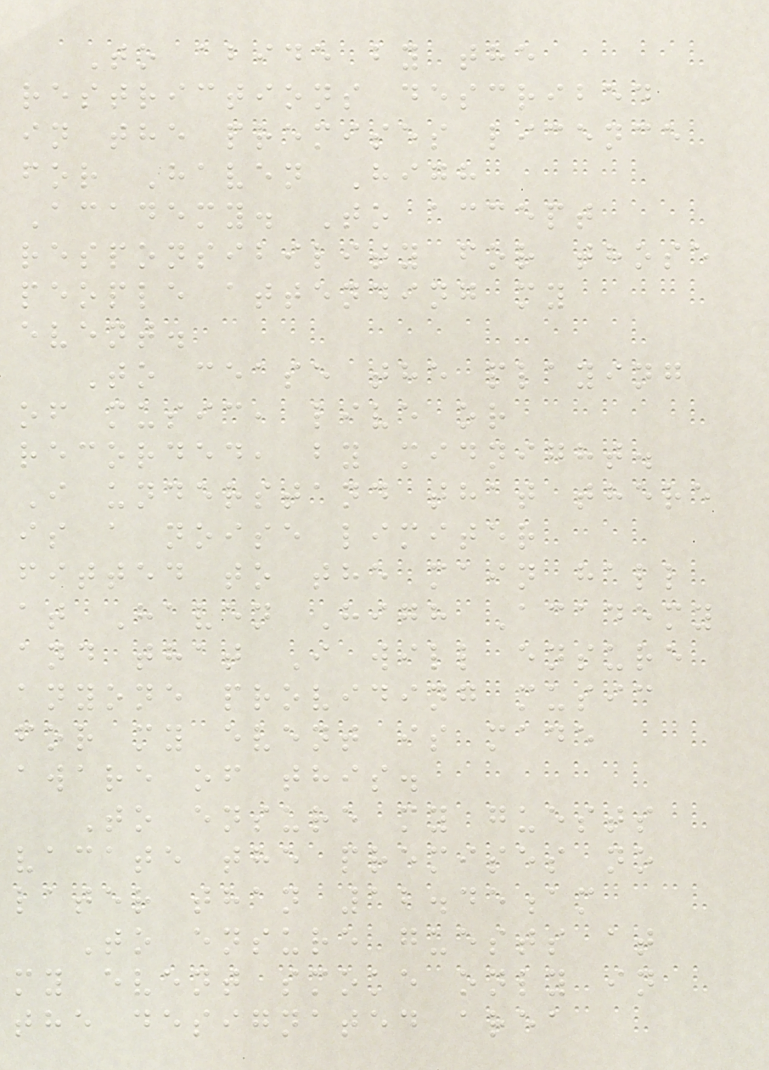To abide by the
restrictions described
in the premises licence
for Haven High
Academy. To accept
responsibility for those
people attending my
event.
To cease the playing
of music, live or
recorded, by midnight.
I understand that there
is a noise limiter
fitted to the main hall
at Haven High Academy
and that I will ensure
anyone providing music
for my event is made
aware of this.
To ensure my guests
vacate the premises no
later than 12.45am
To ensure guests at
my event smoke only in
the designated area
